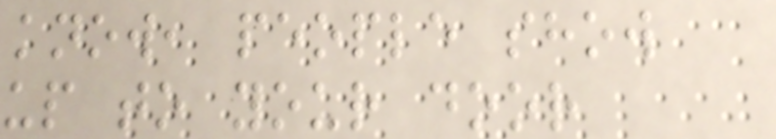know, people show
up to your door
